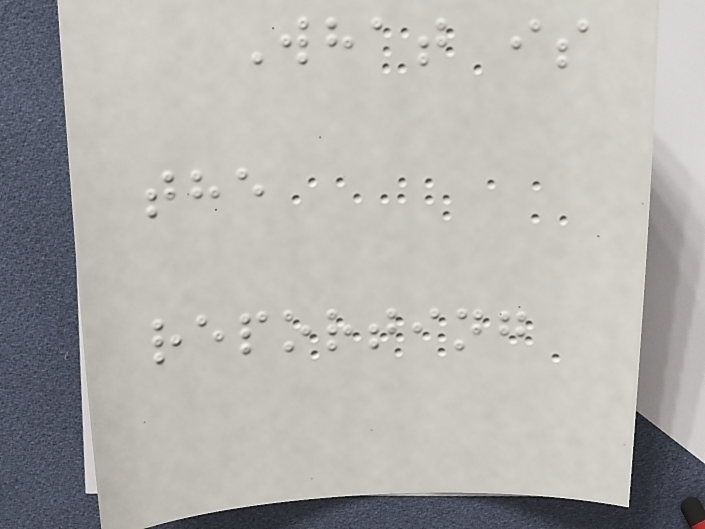What is
the
reporting
